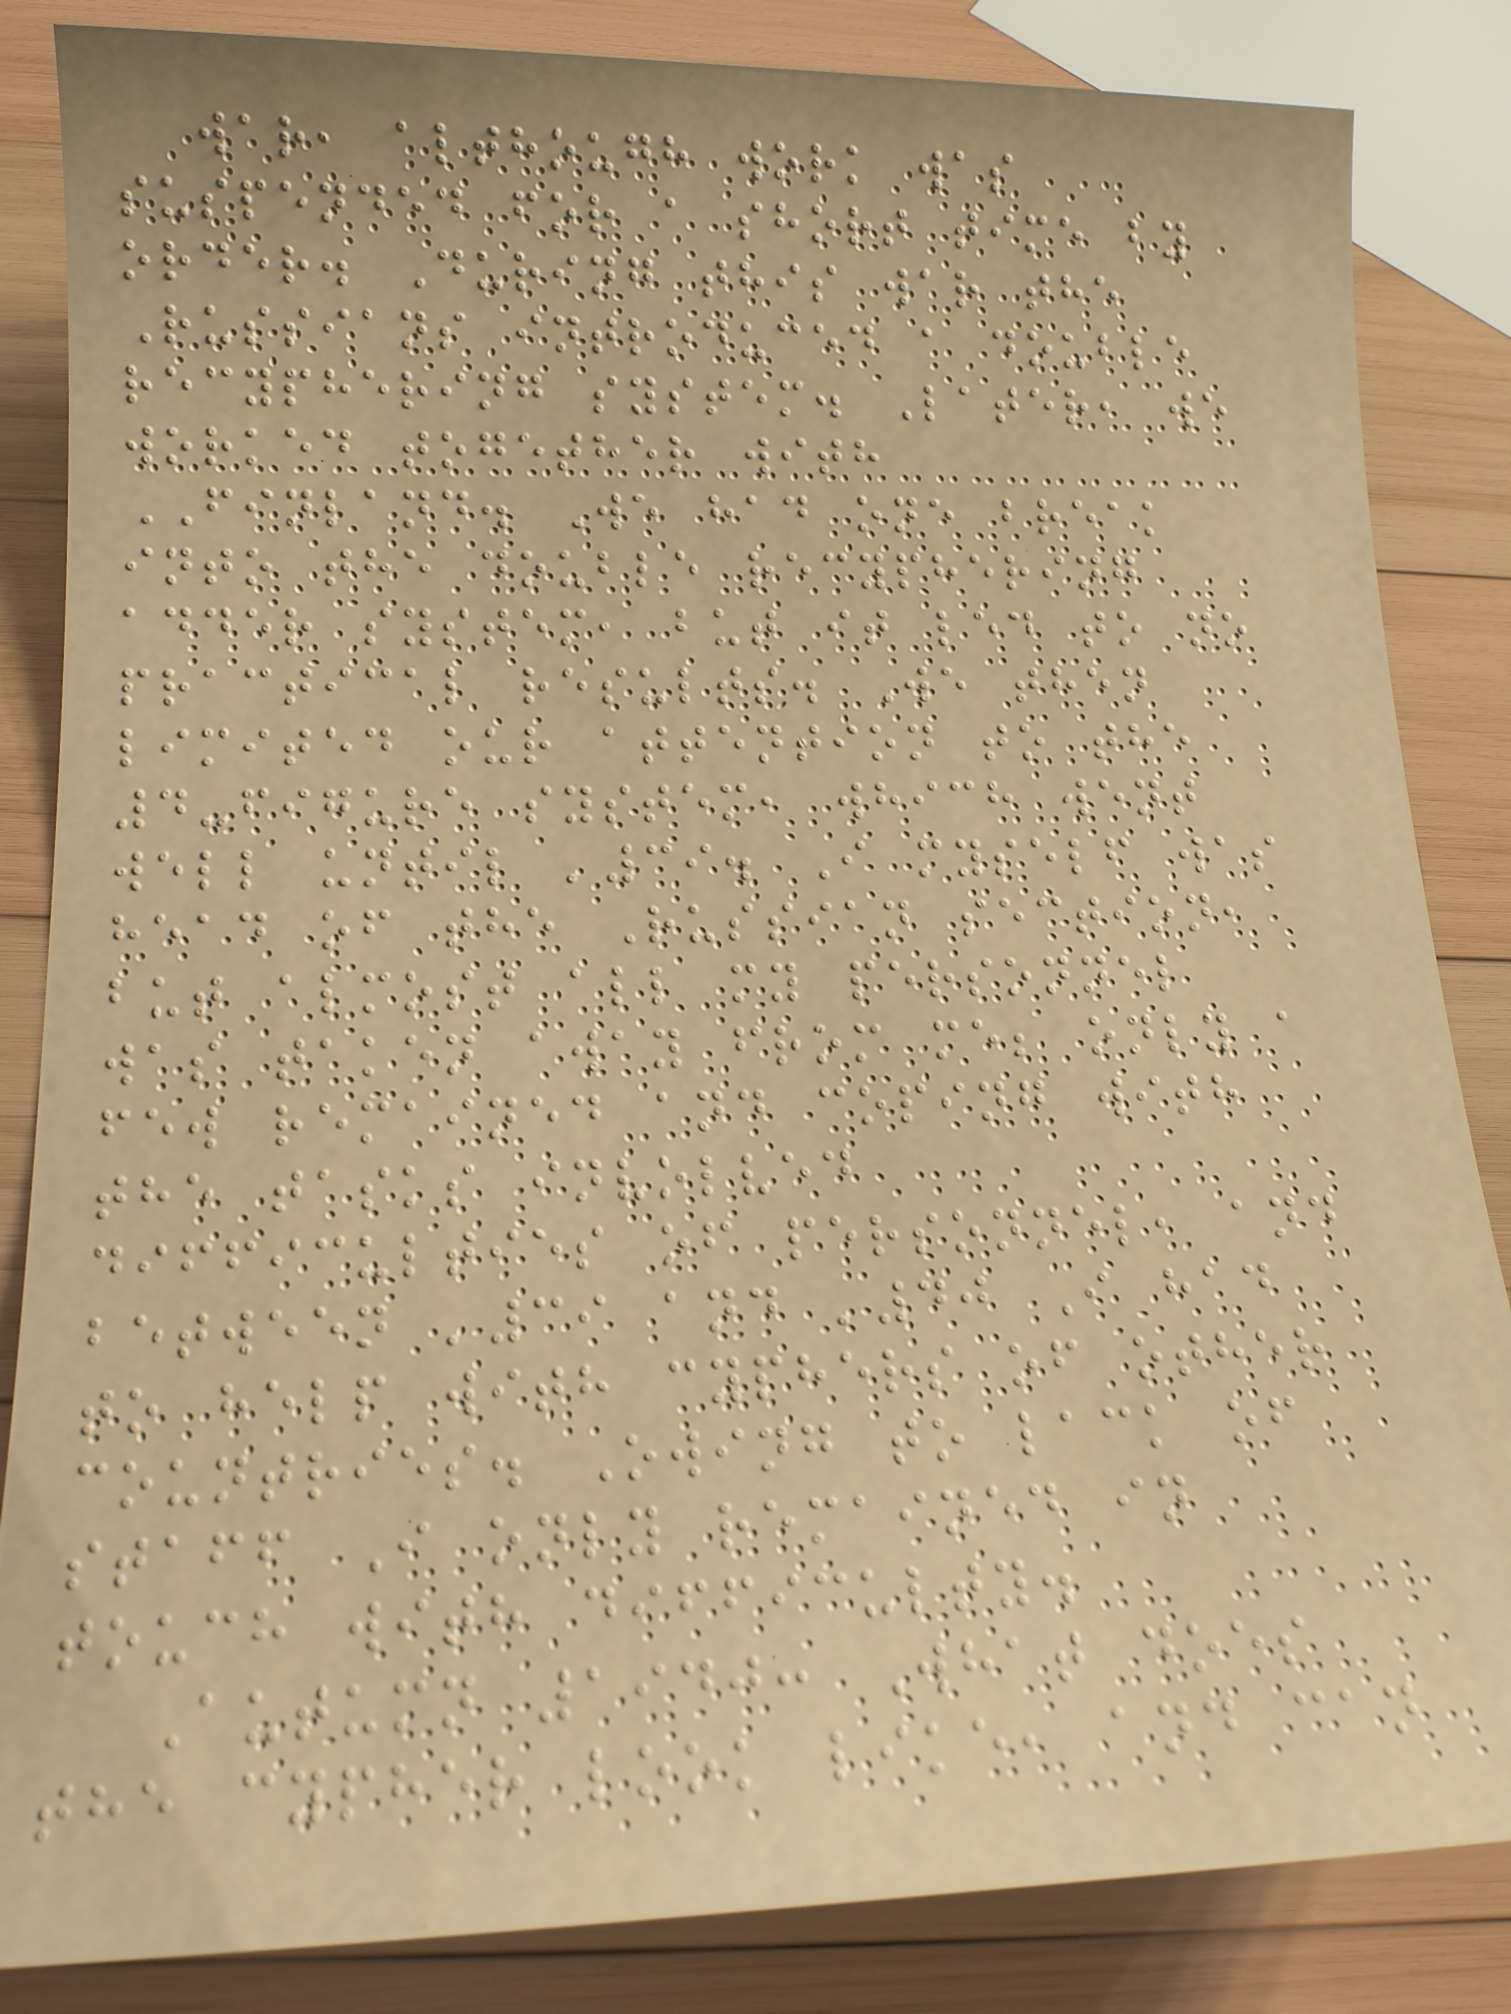war, although work was
suspended for a short time by
order. During this war the
Russians introduced a double
recyphering system. Later, we
worked together with
FINLAND. We had one break
into the double recyphering
adder system, but it led to no
practical results. We then
limited our attention to the
4-figure system, which went
well until '39. I myself was
head of the Russian section,
but almost all my personnel
was taken away from me; only a
few remained and coping with
the tasks involved
difficulties of personnel, and
between '39 and '40 I had
to help with cyphers of other
countries. Owing to lack of
staff I only remained in
touch with difficulty.
Autumn 1940: What does
the cypher look like, and can
